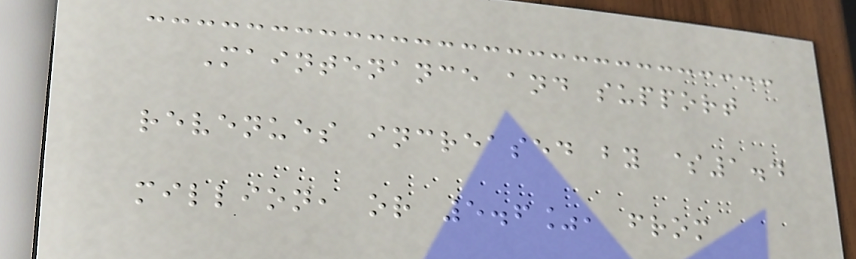Maintenance and support
revenues increased by $1.4
million, or 5.6%, from
